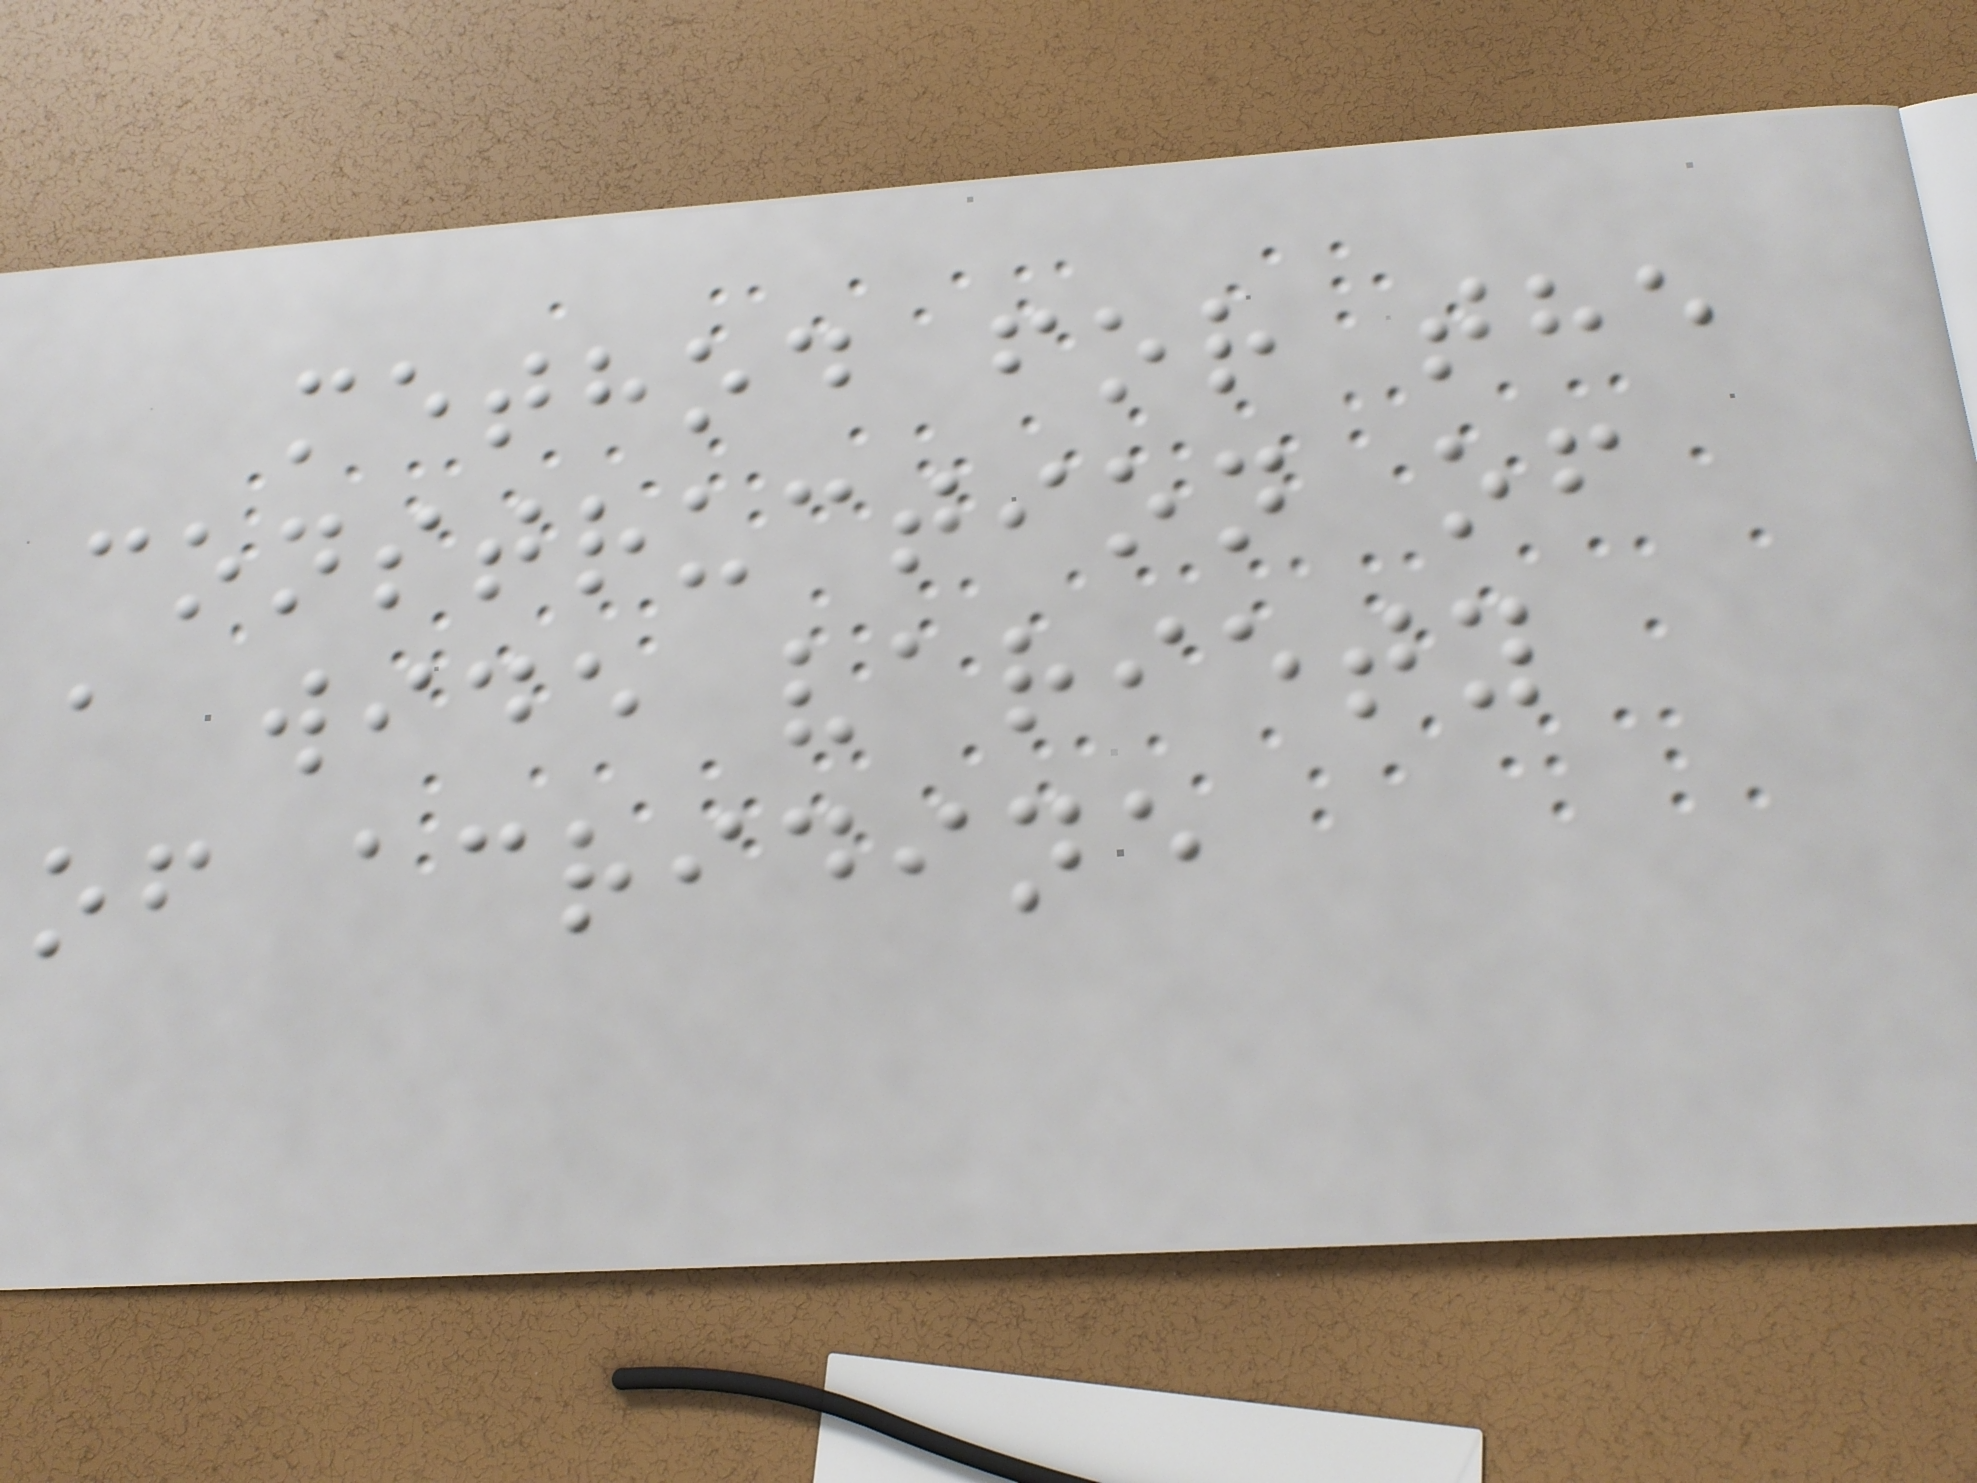method for the
construction of
a wide variety
of acridine
